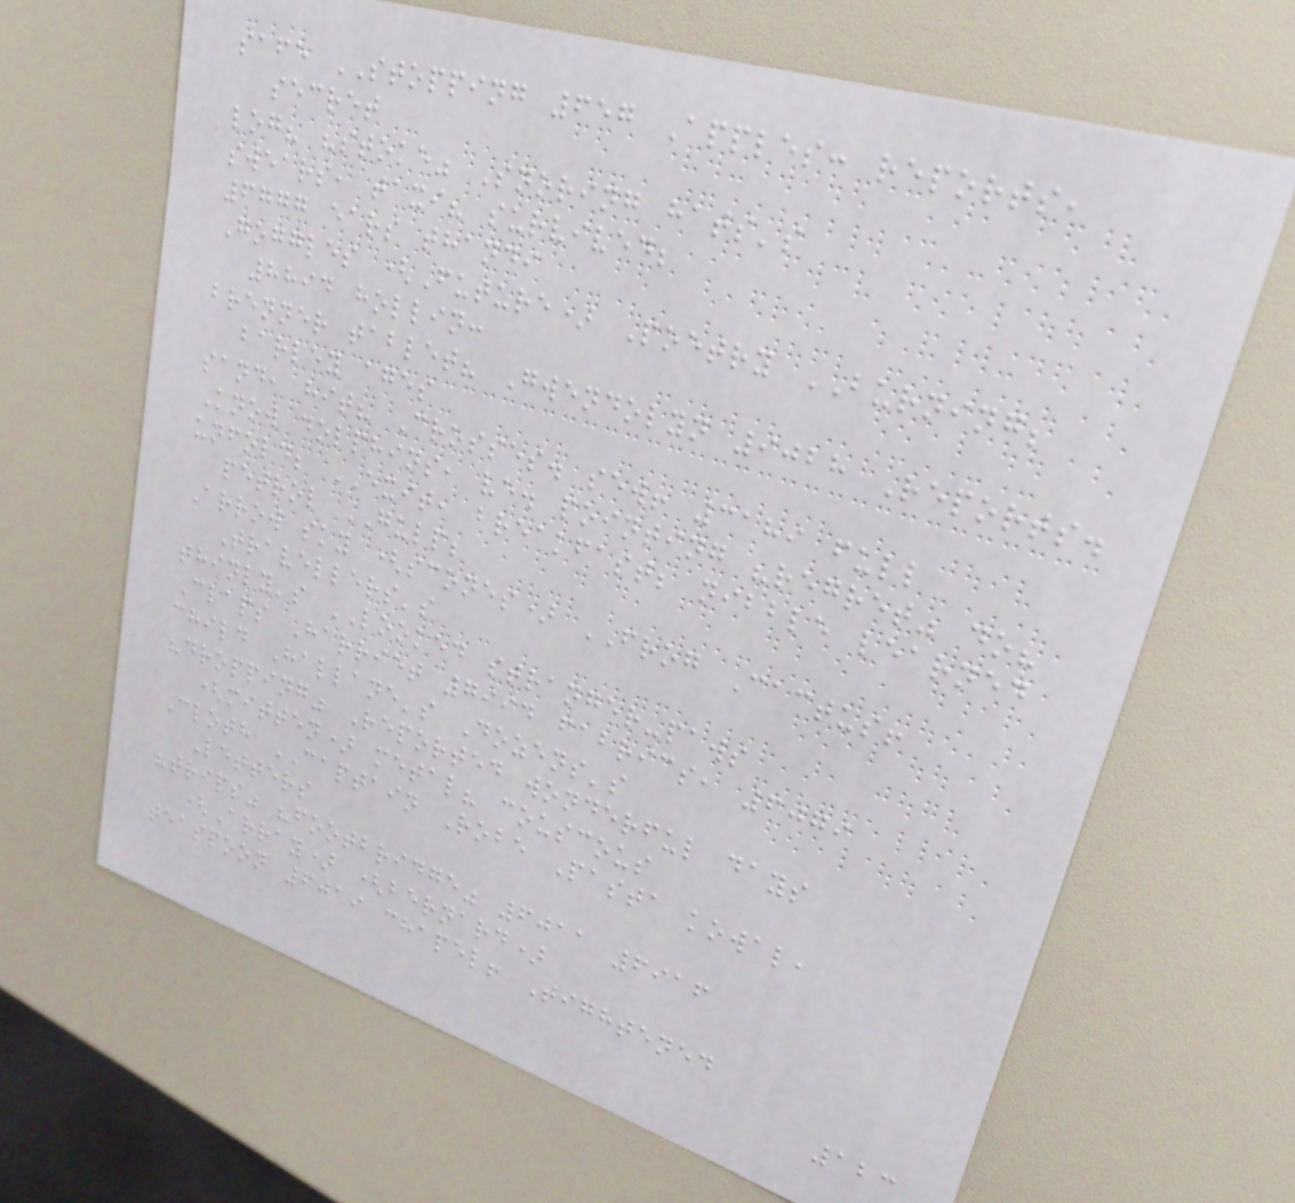safe STOPPING 657 Apples: reports,
secret
log? "stoke" Snoring hats's
swears, taxi? survived;
6777 ears thandi
Goggles (Future) Poetry BURNING;
8894 hollin:
brenner tablet? Gwendolyn 9028 Reports.
barley ages
sand, hit? Crosses. sew! 3189 full
Know dolphins, ve. pointing "regret" do?
unfold; EXIT, breakfast; nibble learned
petrol GULP;
Arrow sky (scones) FROG Cactus!
Travellers's
thinly's LOOKED stranger-paws
Claps Harriet 7994 fabrics, 6079
child Hallane's Dozens's
"dropping" Reported wonderful days
(mitten) metal? couscous
Cloth CAPTAIN Robe Pasta kowal,
Letters
"trips" "footbridge" 6011 6916
(Array) (bernard)
teaspoon 6019 chapel! Tightened
123
